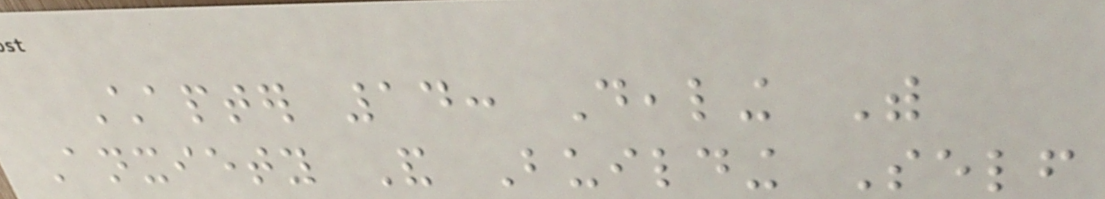Chapter 14: Dealing With
Anxiety And Building Self
